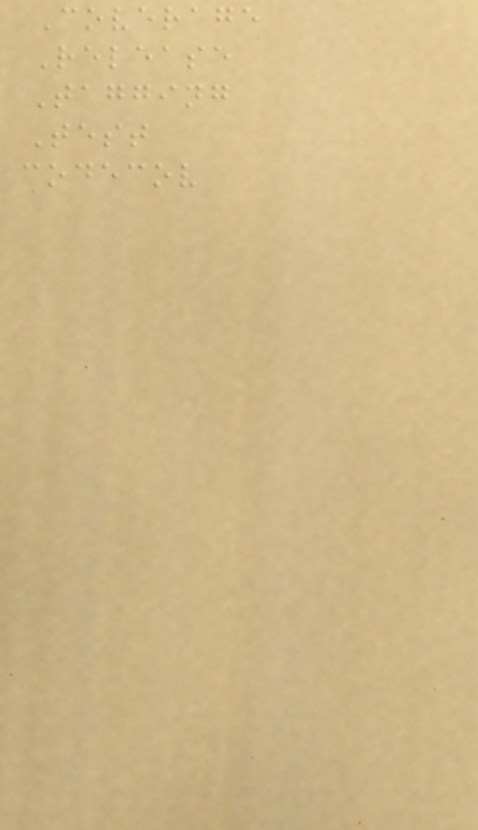Coverage
Release
Tagging
Test
codecov
